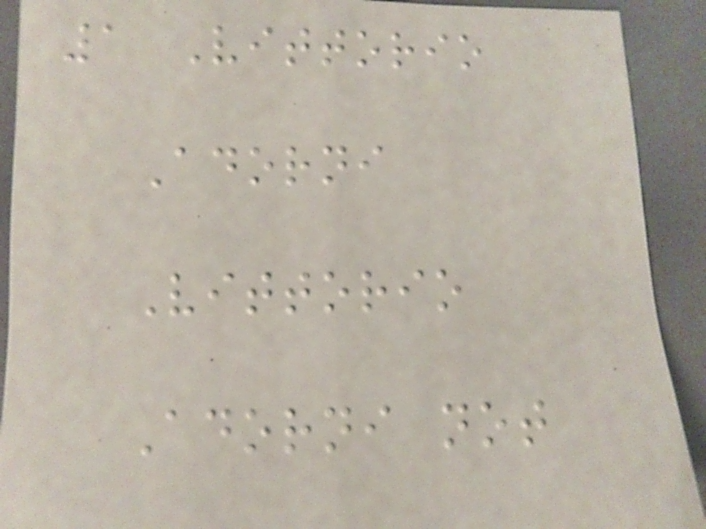1 Vittorio
Adorni
Vittorio
Adorni not
